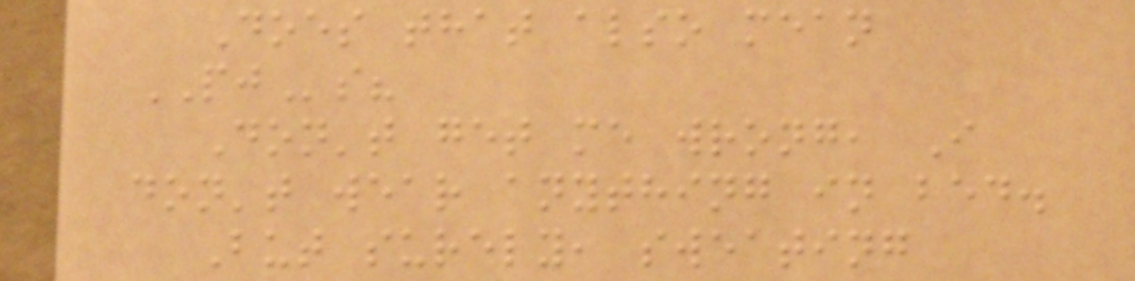Does that also mean
PJs?
Don't get me wrong, I
don't wear anything in bed.
But surely, sweating
